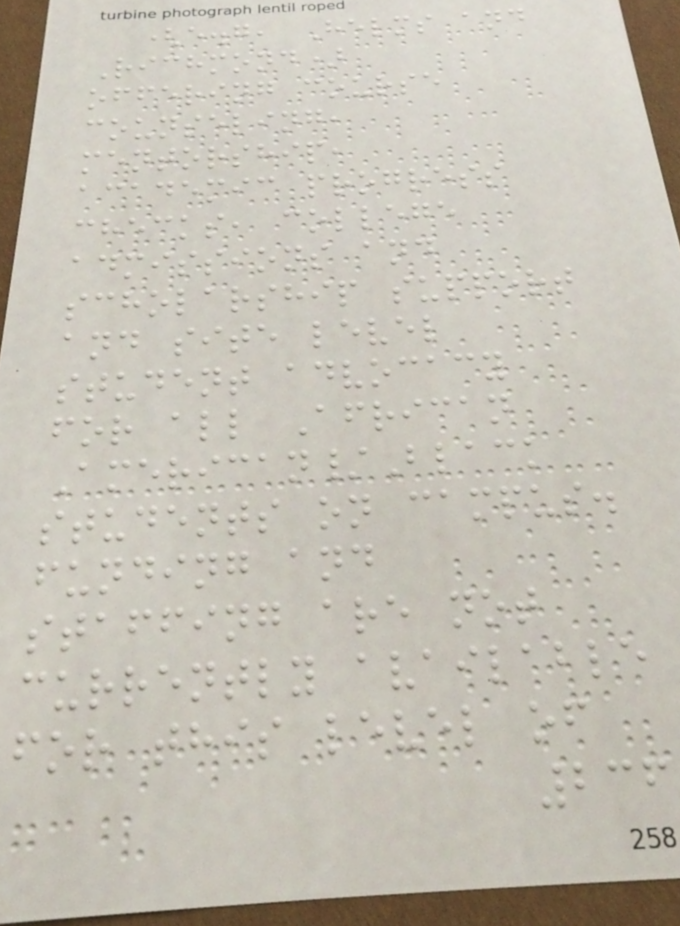(e.g, Helms and
Richmond)
offering course
counseling,
mentorship,
academic progress
checks, college
admissions and
scholarship support
and site level
student advocacy
for all African
American/Black
students on campus.
funding and
staffing are not
currently available
for this level of
236
